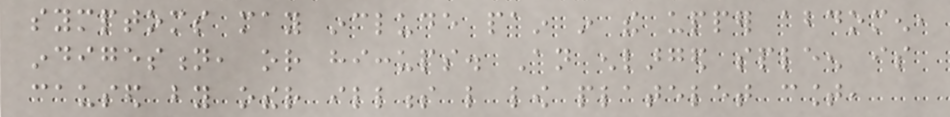symptoms may include pain in the upper abdomen,
indigestion, or hiccups. An enlarged spleen is
caused by other illness like low platelet count,
